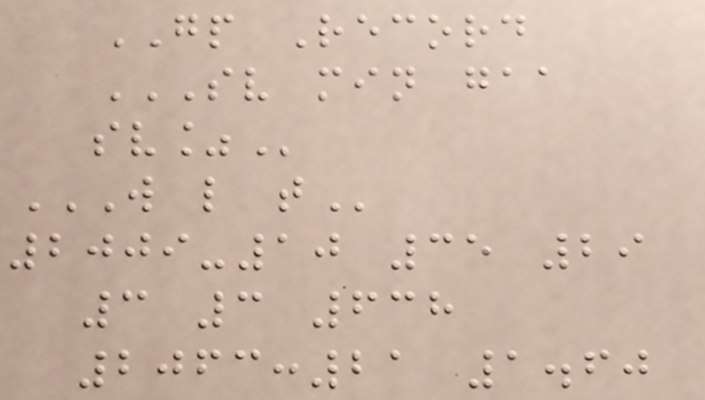GP Record
SV MIN GAA
SV%
W L T
2009-10 35 29
3 3 638
2063:21 1.60
